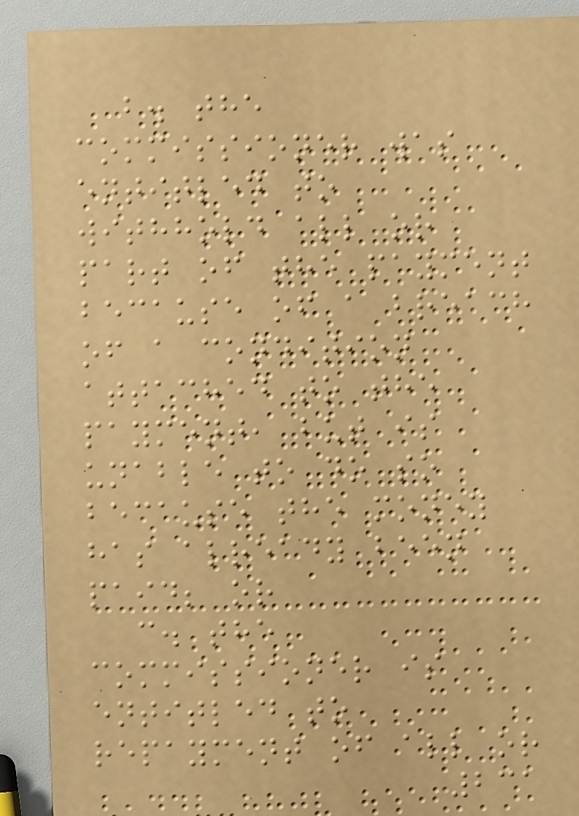b. the
commissioner was
entitled to
withhold all or
part of the payment
because of a breach
of a condition
attached to the
payment, but is
unable to do so
because the money
has already been
paid; or
c. the
commissioner is
entitled to
repayment of all or
231
